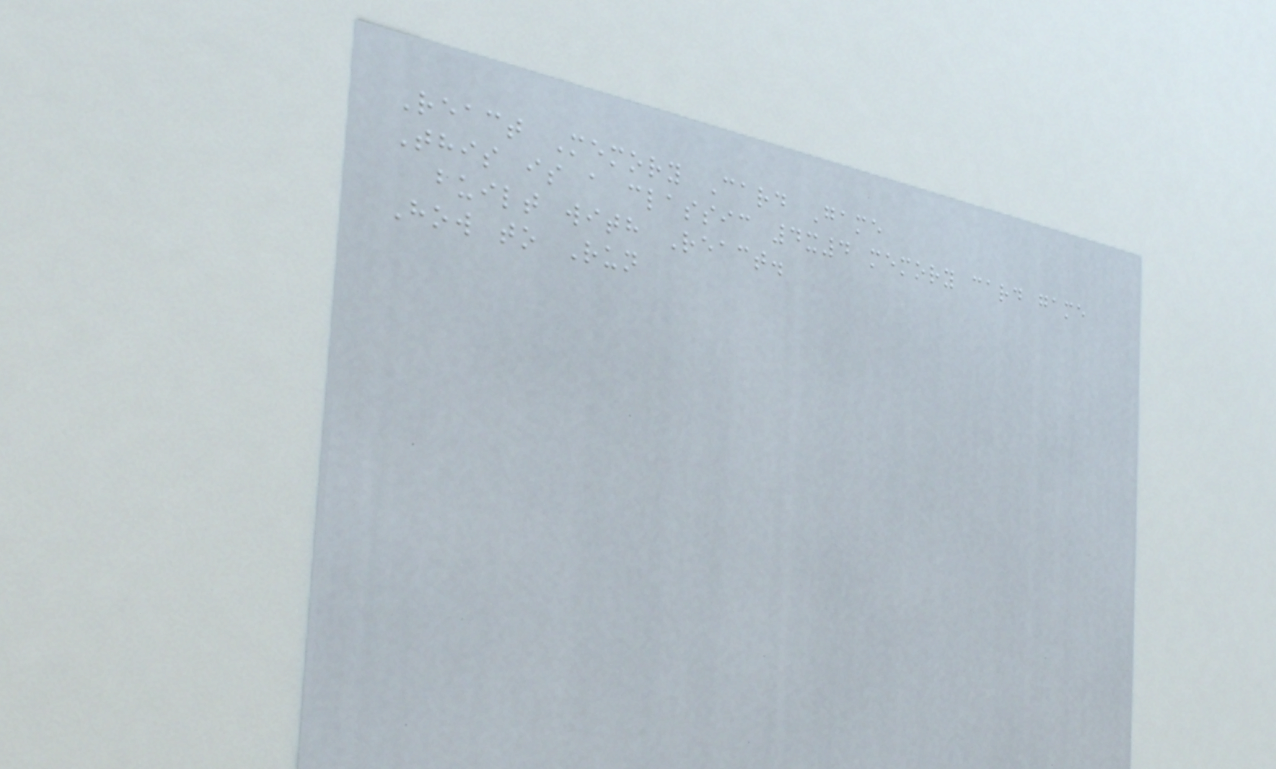React Memory Card Game
This is a classic 4x4 memory card game
built with React.
How to Run
